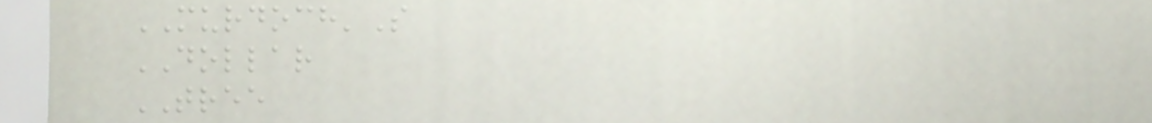MURDOCH'S
DOLLAR
TREE
